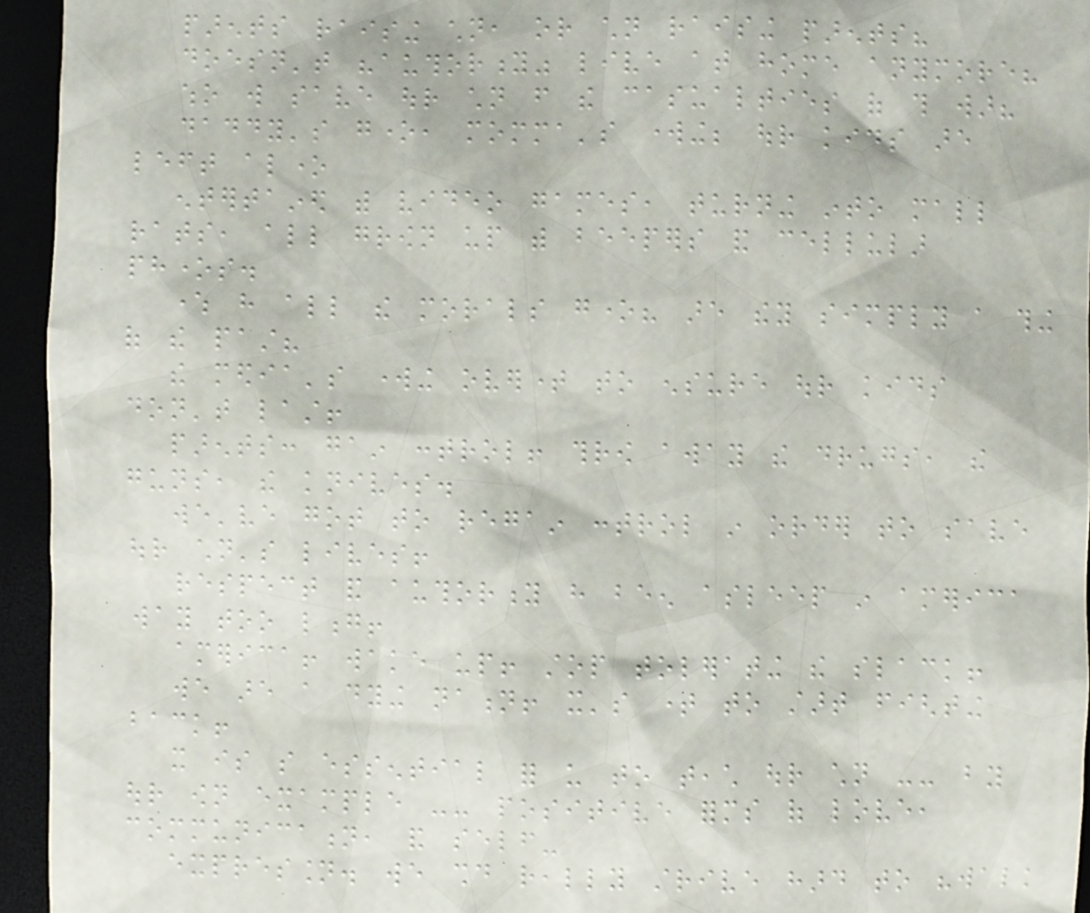parents raising children, or children raising parents?
doesn't "authority" live at home anymore?
who will save our children from the casualties of this war?
daddy's gone, momma's working; our kids are
left alone
entertained with video games, turning into mall
rats, all grown up with beepers and cellular
phones.
where have all the morals gone? are they simply a thing
of the past?
the media's working overtime to ensure our kids
don't last!
parents: gain control! throw away the drugs, the
guns, the knives.
we've got to regain control in order to save
our children's lives!
respect and authority have been asleep in america
way too long!
america! wake up! stop tolerating the slack!
we are a dying nation! it's time to start fighting
back!
it is so essential for us to teach our children -- by
our own example -- positive forms of love,
communication, and self-
expression. we should really strive hard to "walk
